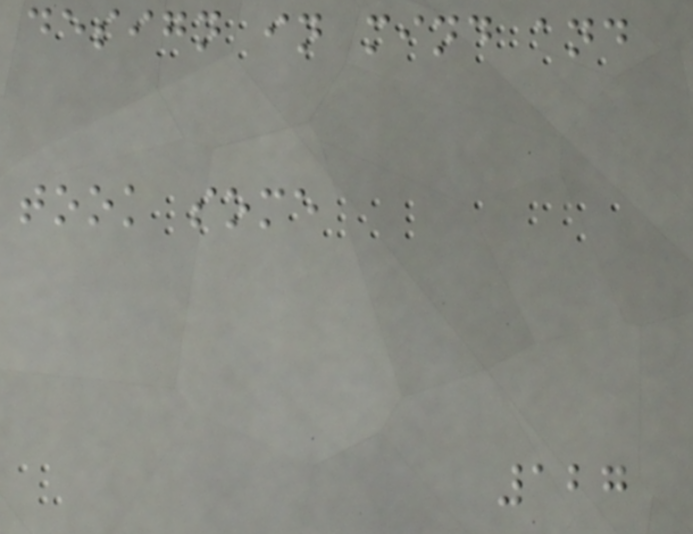design in mind and
took some
127
